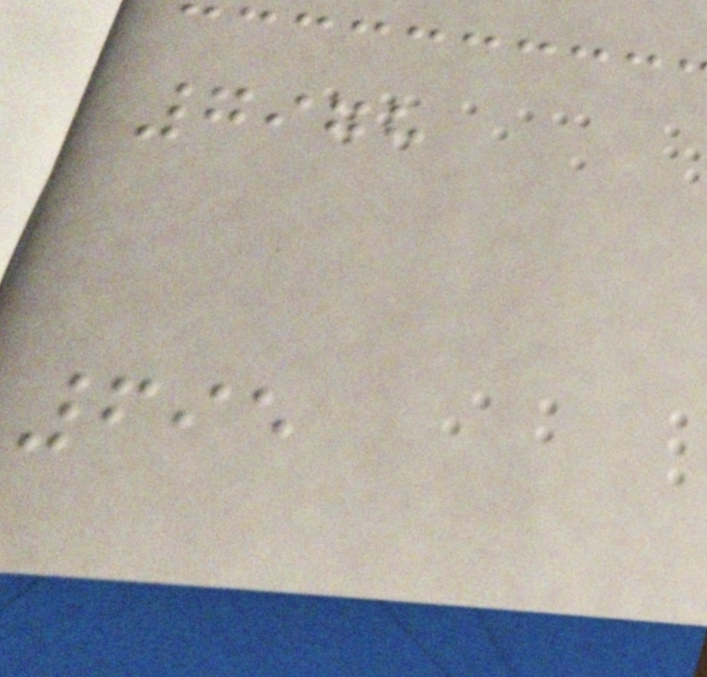7978
695
